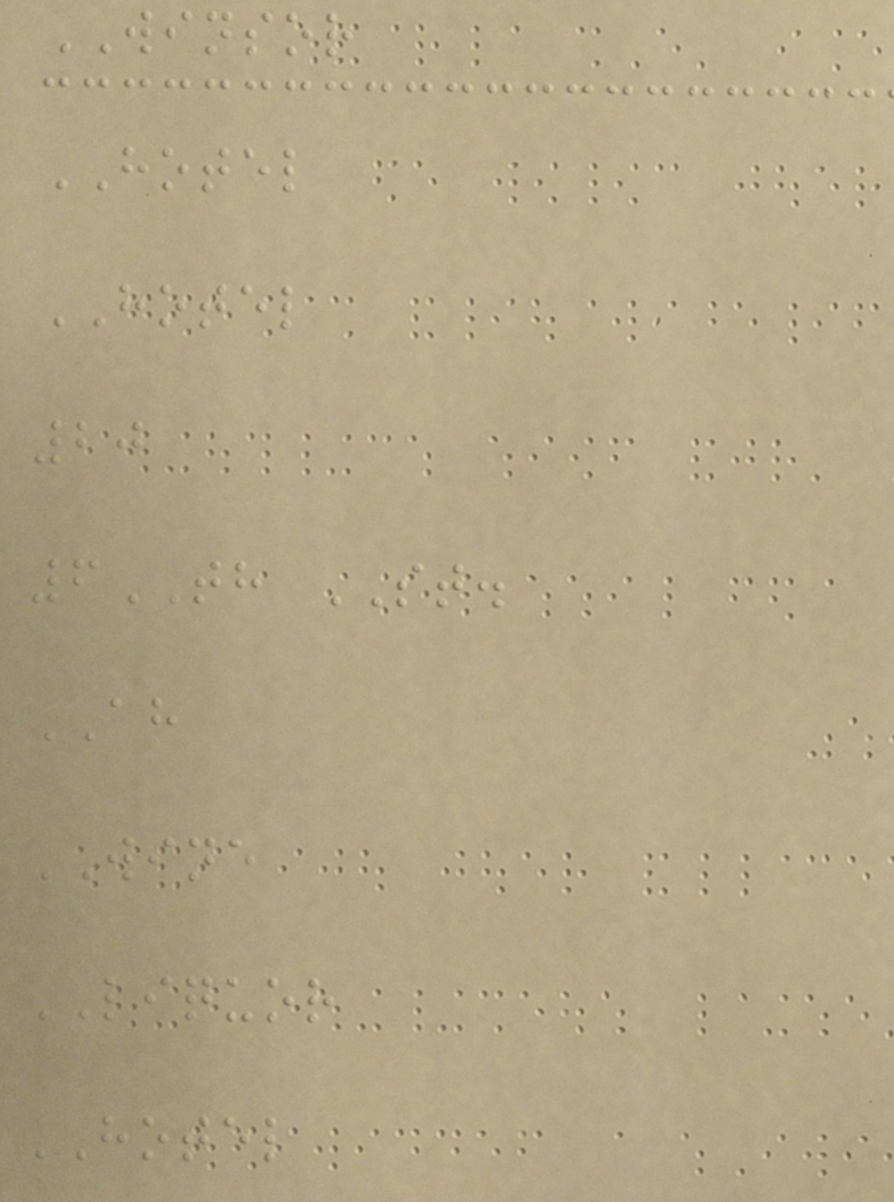WINSOR
HOTEL
HOTEL
20
6TH ST.
AH
WINE
LIQUOR
HOTEL
